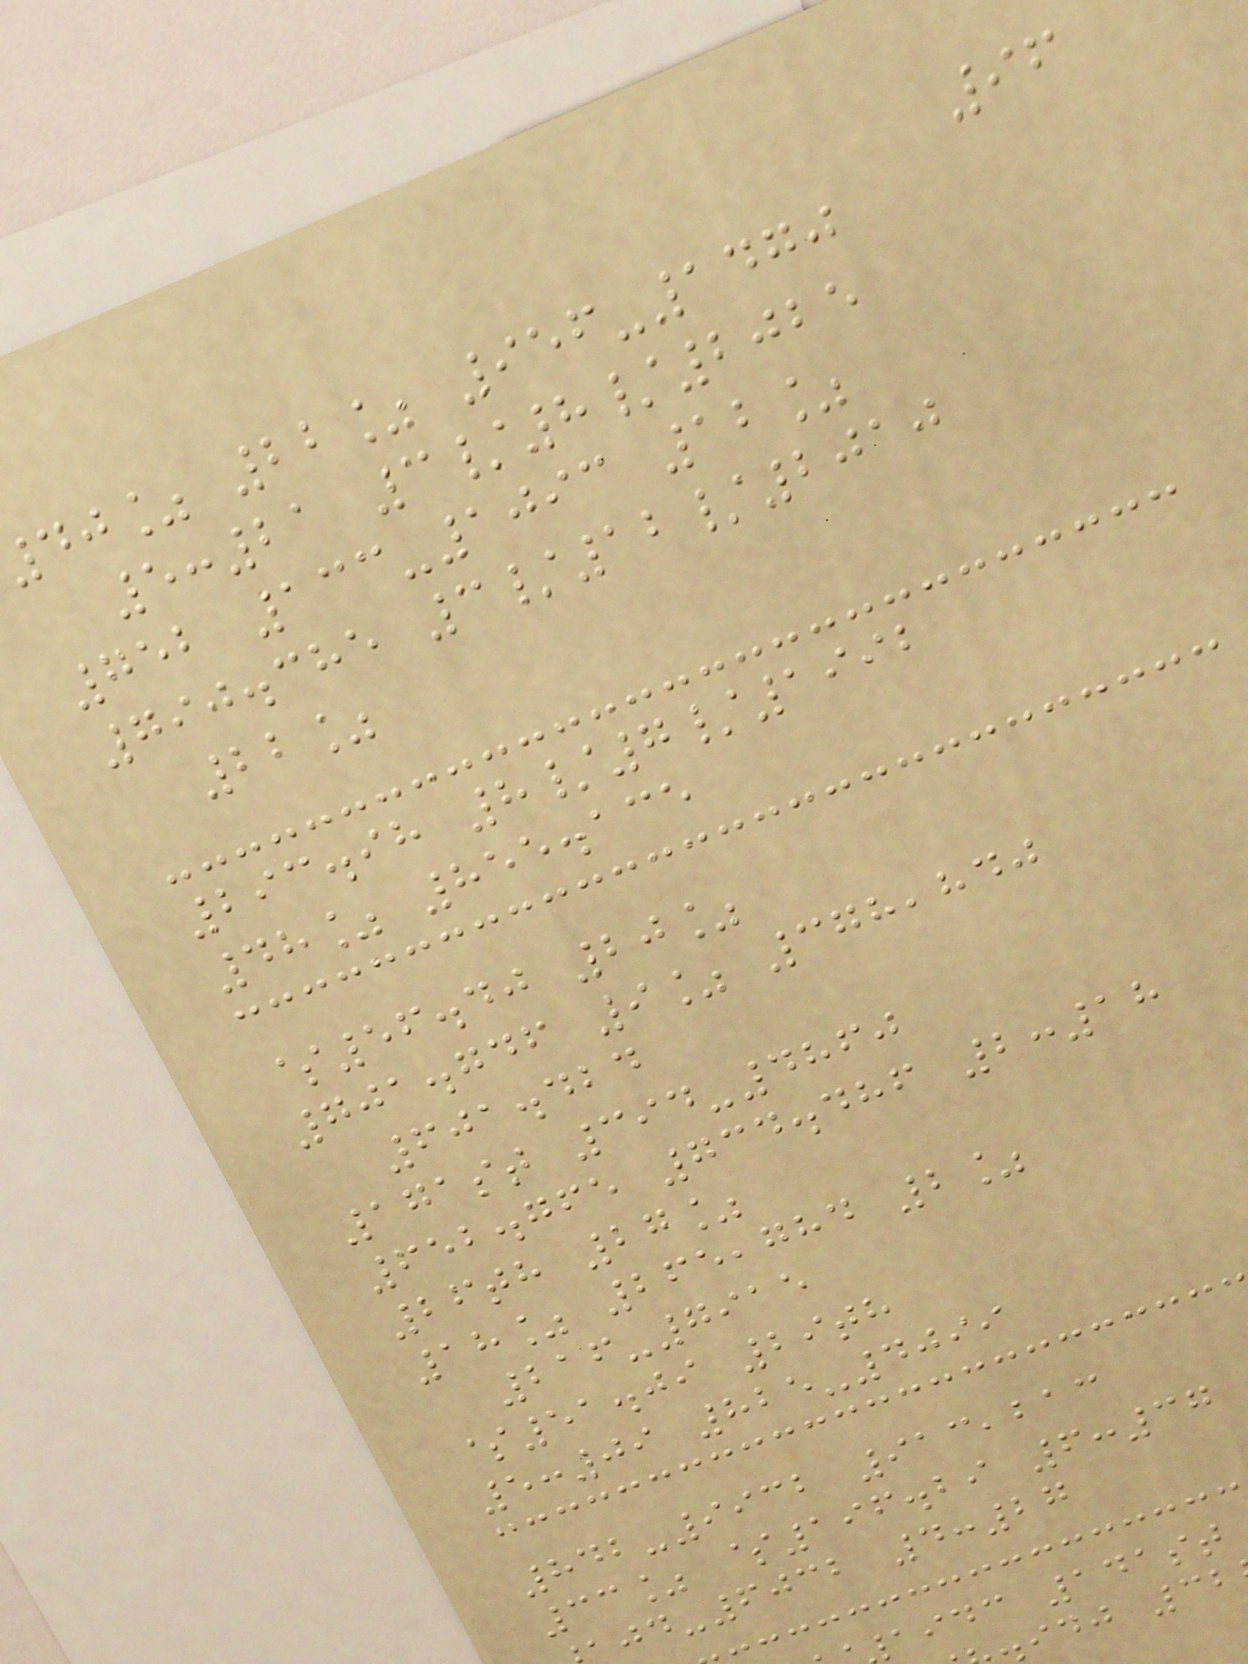96
dj% 22% 956-1470
5:21 3/8/2025
752 133-1093 12%
790.385 3/12/2010
22%
293.98 8/7/1992
48% 855.135
$56.40 20%
701.746 9% 378,840
601.424
171st 394-4860
652.765 734.486 2:18
26th 27%
18% 265,784 2%
216-7915
$51.09 29th
5:09 825-4099
842-9932 913,213
33% $196.29 6:37
-6032 4:27
aidc 141st
idj 32
